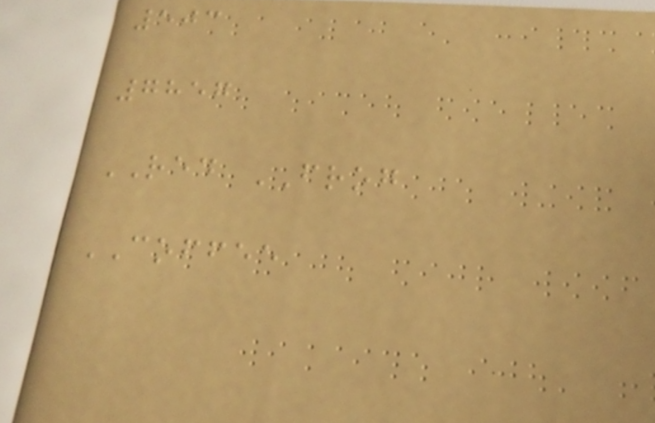503
7857
RED FROG
COFFEE
